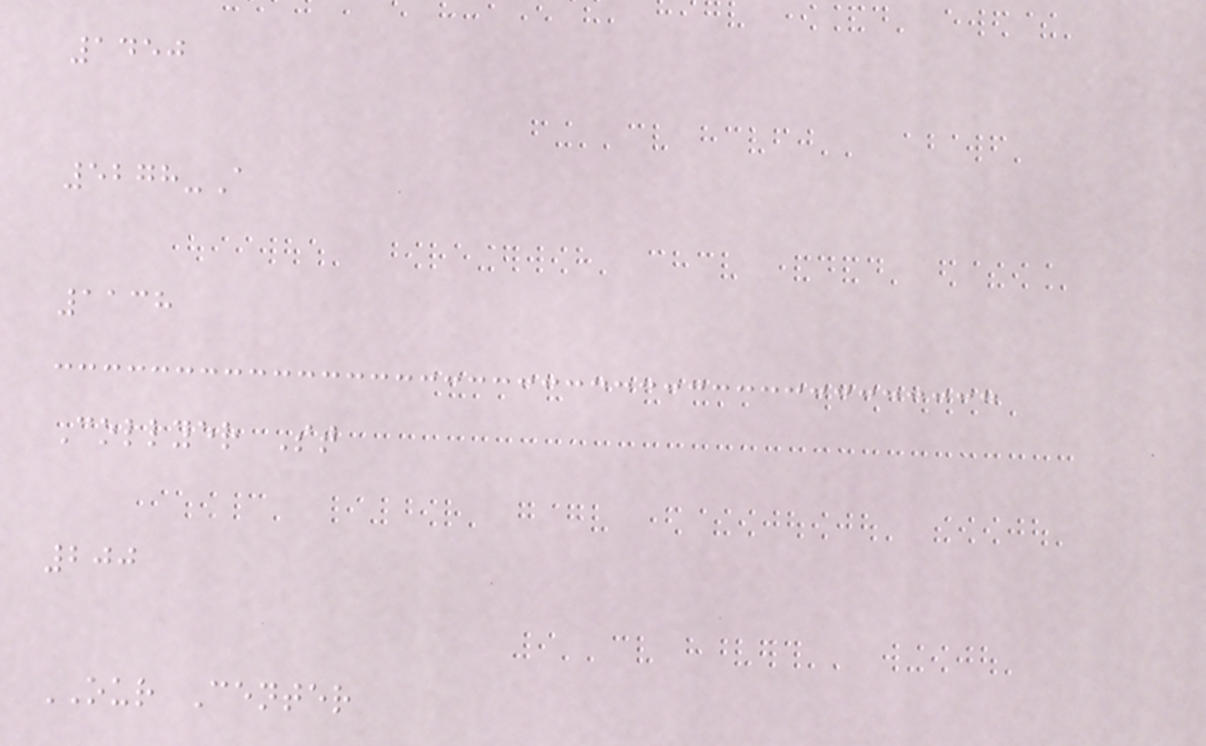1450
5278-A
1138
Collyer St
200
OUR Center
